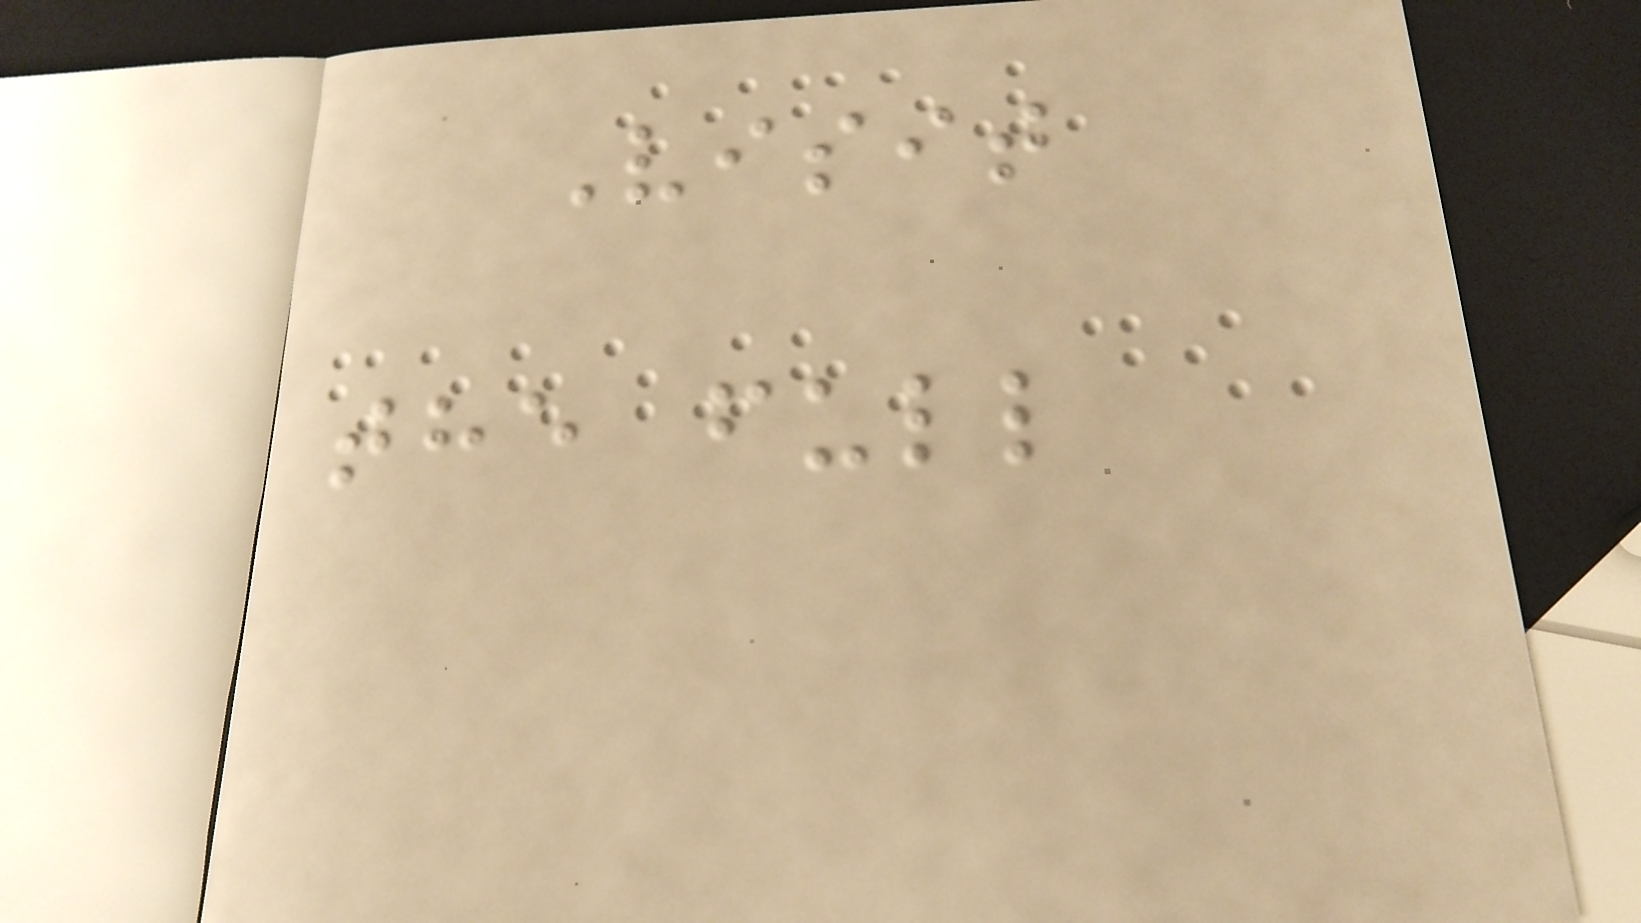Visit
the full
